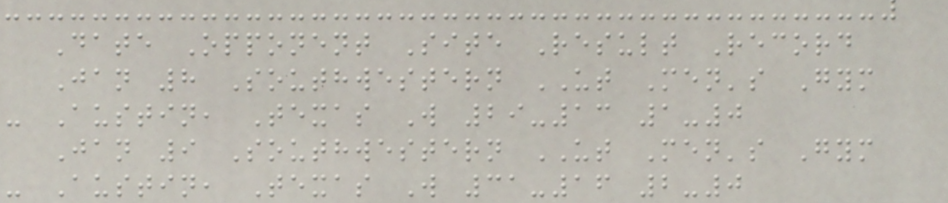Date Opponent Site Result Record
Jan 8 Southwestern UT Men's Gym
- Austin, Texas W 29-13 1-0
Jan 9 Southwestern UT Men's Gym
- Austin, Texas W 31-16 2-0
